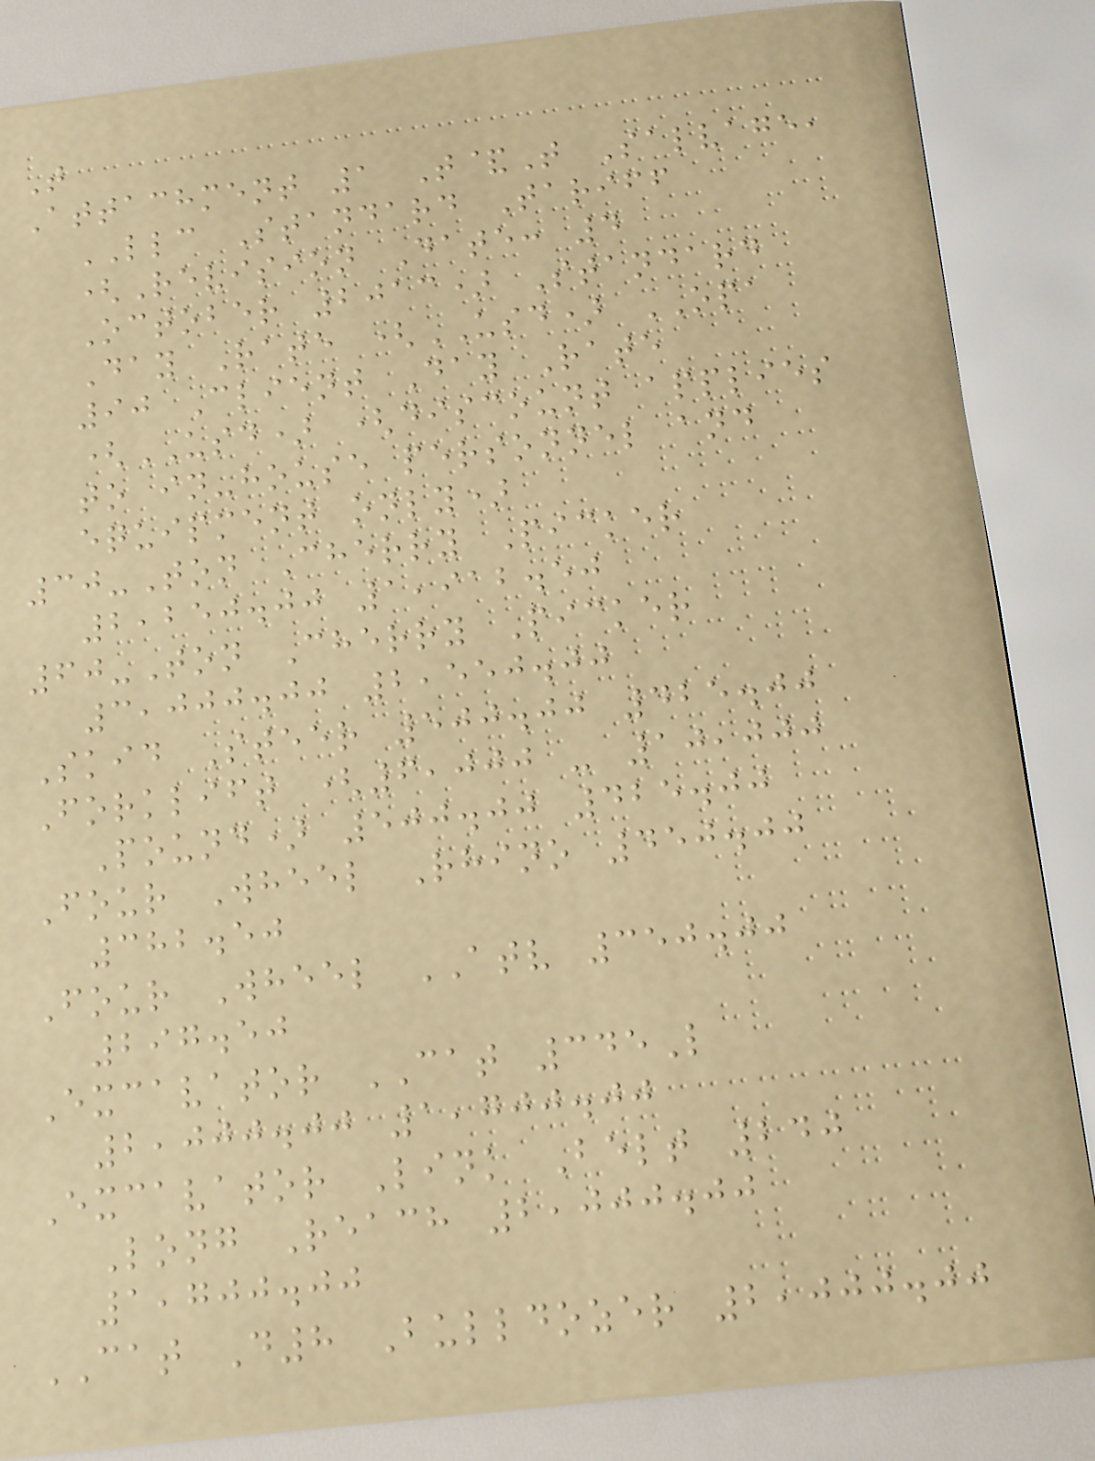T
Attachment 1 T&T Salvage,
LLC Standard Tariff
(Revision Date: 4
October 2013) Standard
Day Rate (USD) OPA
90 Client Day Rate
(USD) (discount applies
to in-house personnel and
equipment only)
30-Ton Cherry Picker
2,250.00 1,912.50
60-Ton Cherry Picker
3,000.00 2,550.00
Skid Steer 500.00 425.00
Forklift (6,000 - 10,000
Pound) 500.00 425.00
Four Wheel Rhino 450.00
382.50
Four Wheel ATV 350.00
297.50
Excavator CAT 345L
2,000.00 1,700.00
Excavator Link Belt 240
Long Reach 2,000.00
1,700.00
CAT D8 Bulldozer 2,000.00
